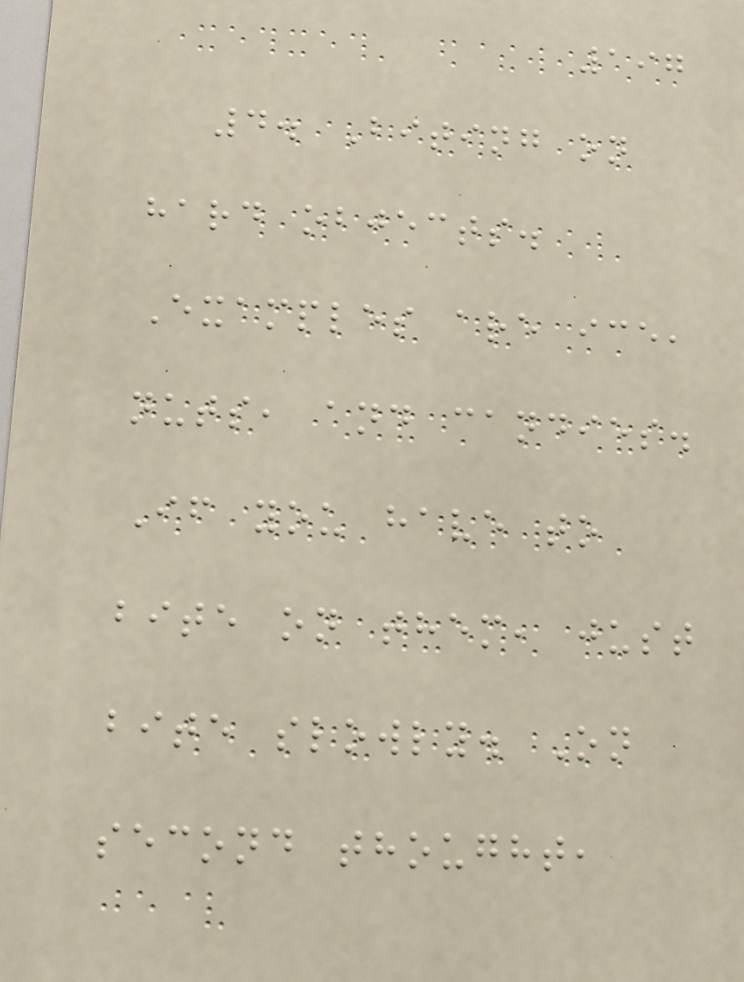197
4. Biting on
hard objects.
Examples are ice,
nuts, and candies.
If you have to
bite on them, just
bite slowly. On
second thought,
